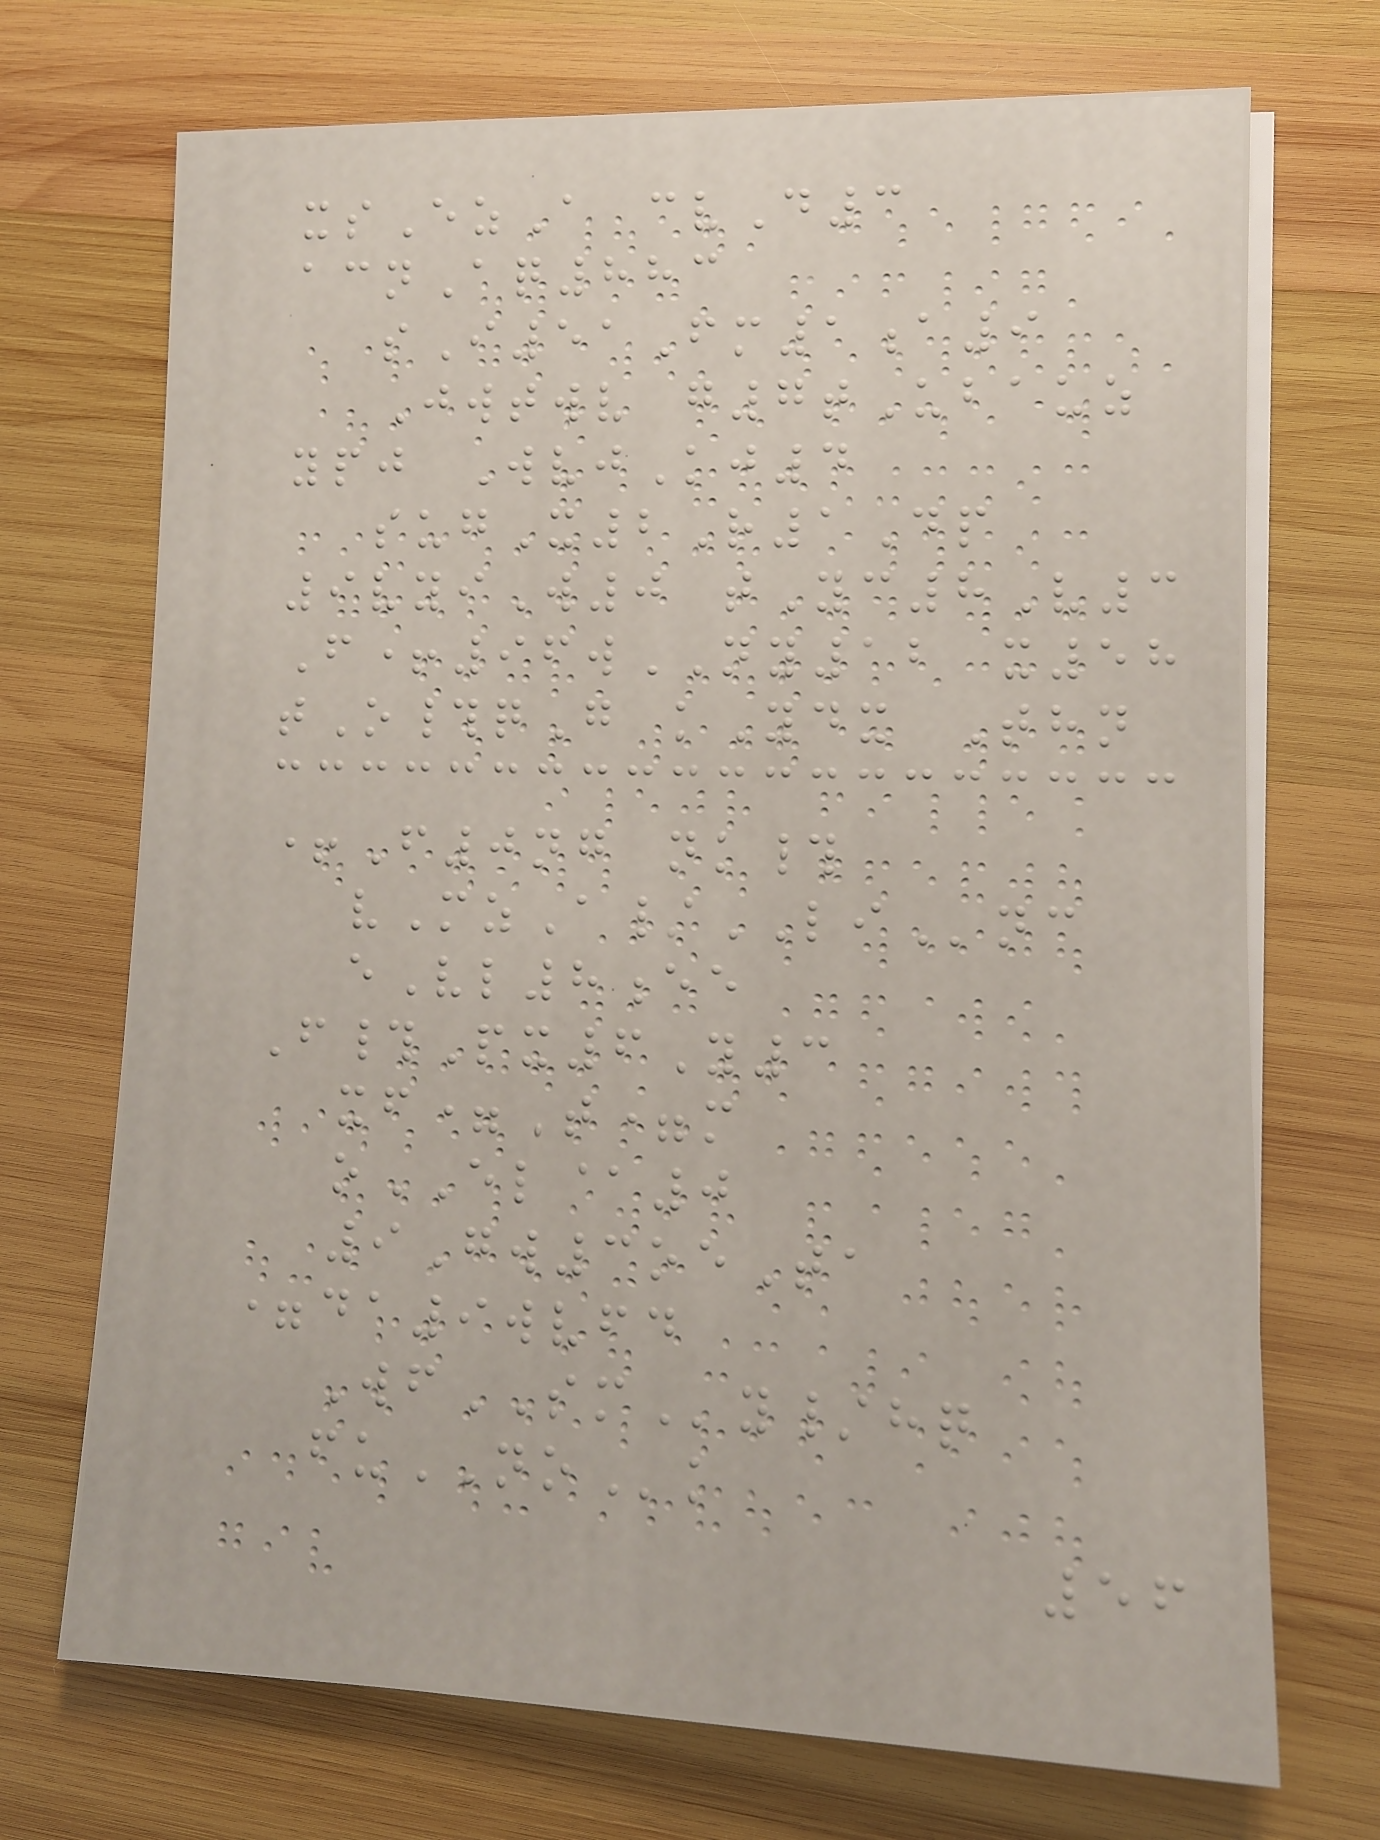xsEzA cvD3
acnAq883
sI51Fm1a9
Jwtwv g7tUbauz
ypj WvjKj4
sugX2R1Dp
9vyiW0 tYc8V3
F+96wNY12 x58
tO#qG kYdx Thn
+F0ng nk#
vMzA/LInc
eVl8ee
F#Px6Y3
xf=T=m
oEL@0
9Gw3oeTa
=da9wvfd
WfSMy/hq
fuNOk
56
